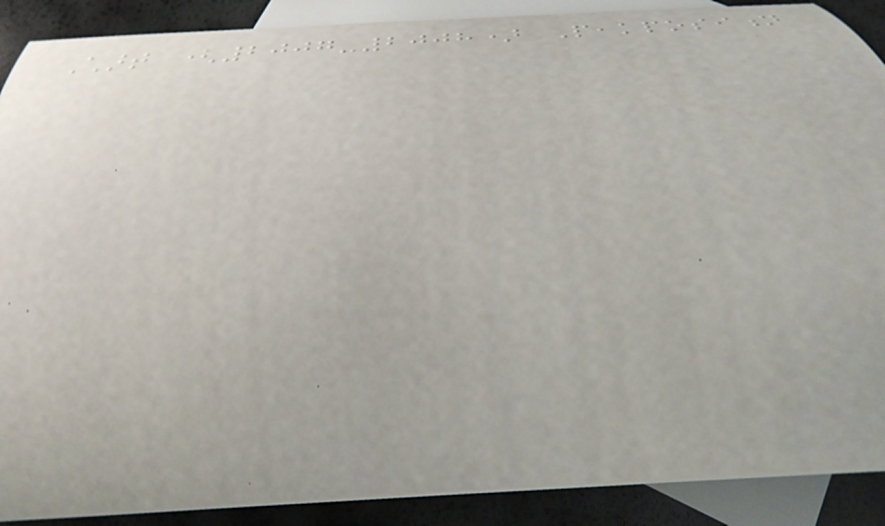Chart (2007-2008) Peakposition
